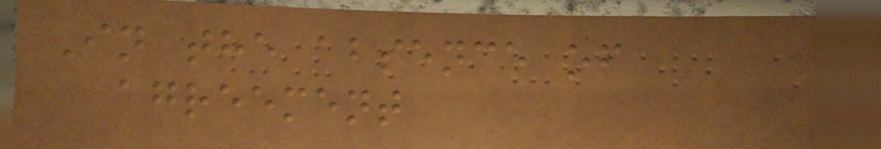In the absence of
agreement
